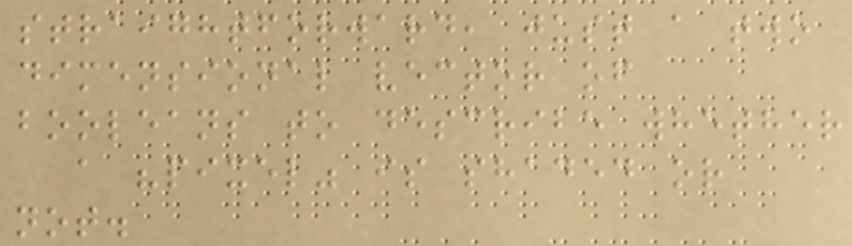straightforward, just a two
dimensional vector of
booleans to describe whether
a "pixel" is shaded or
not.
